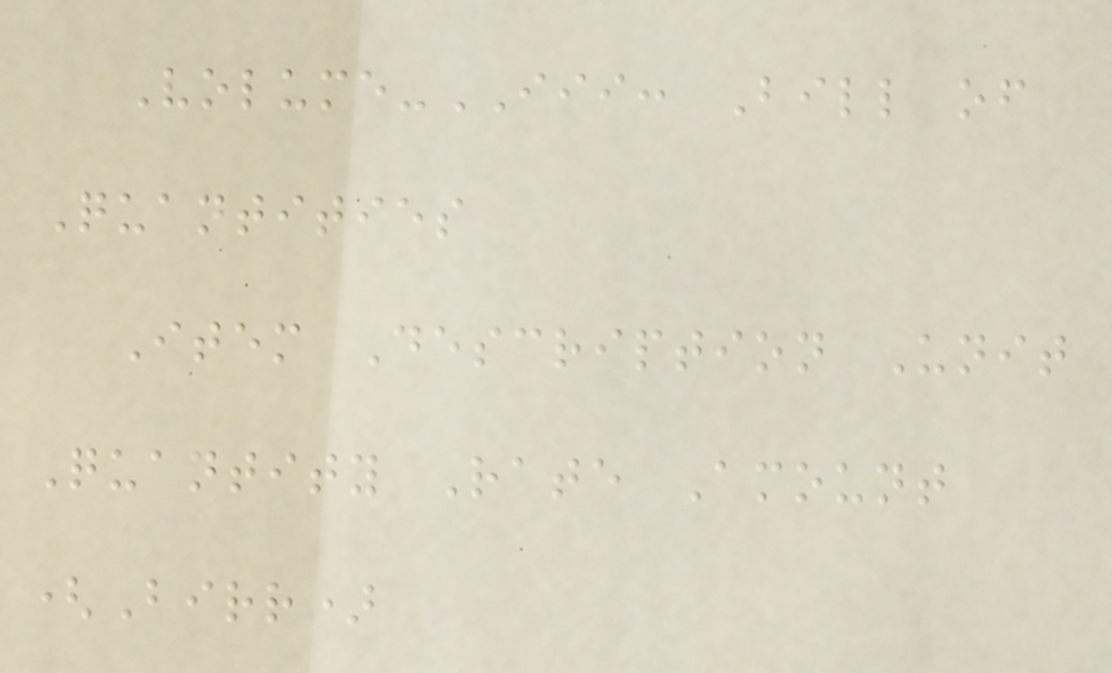Volume-III: Bill of
Quantities
Item Description Unit
Quantity Rate Amount
(Birr)
